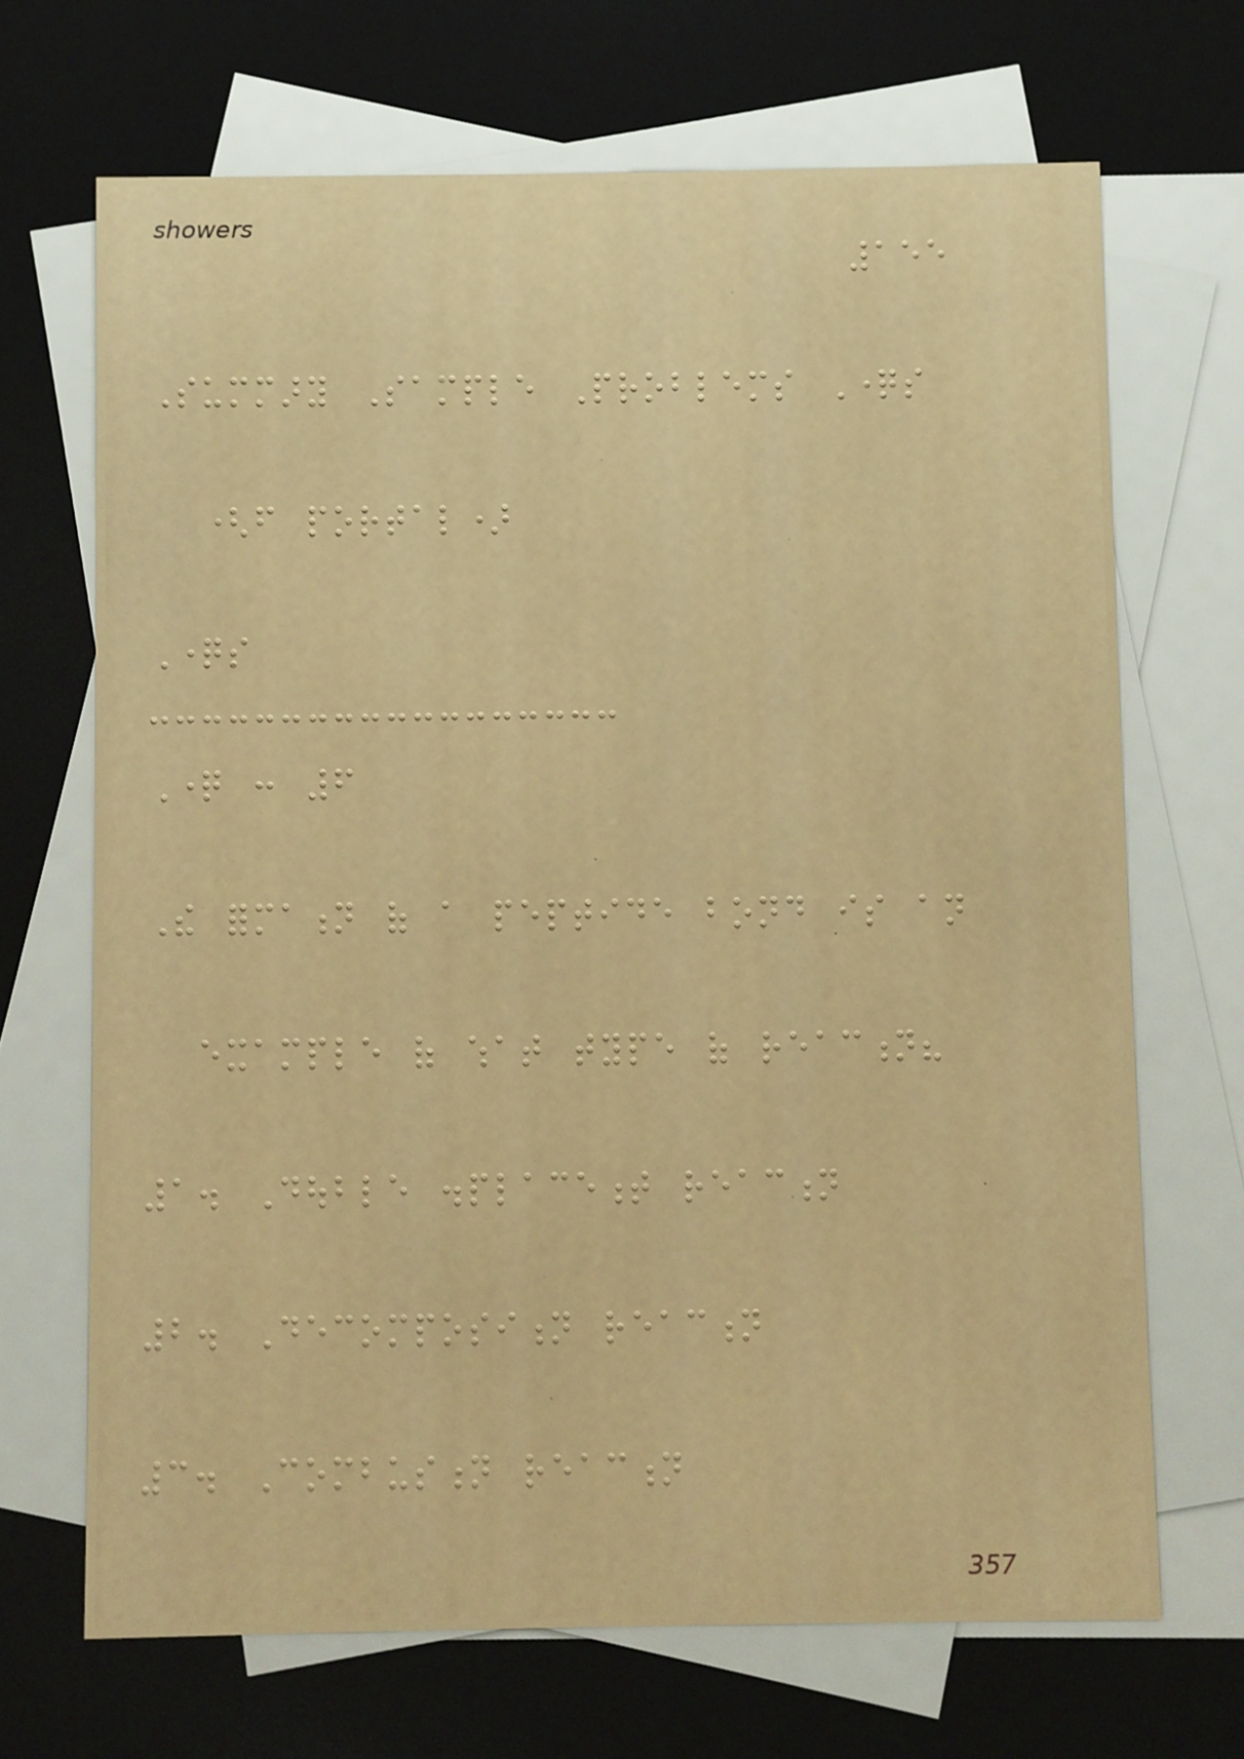155
Summary Sample Problems Questions
(from portal)
Questions
Question : 6
The formation of a peptide bond is an
example of what type of reaction?
1. Double displacement reaction
2. Decomposition reaction
3. Combustion reaction
